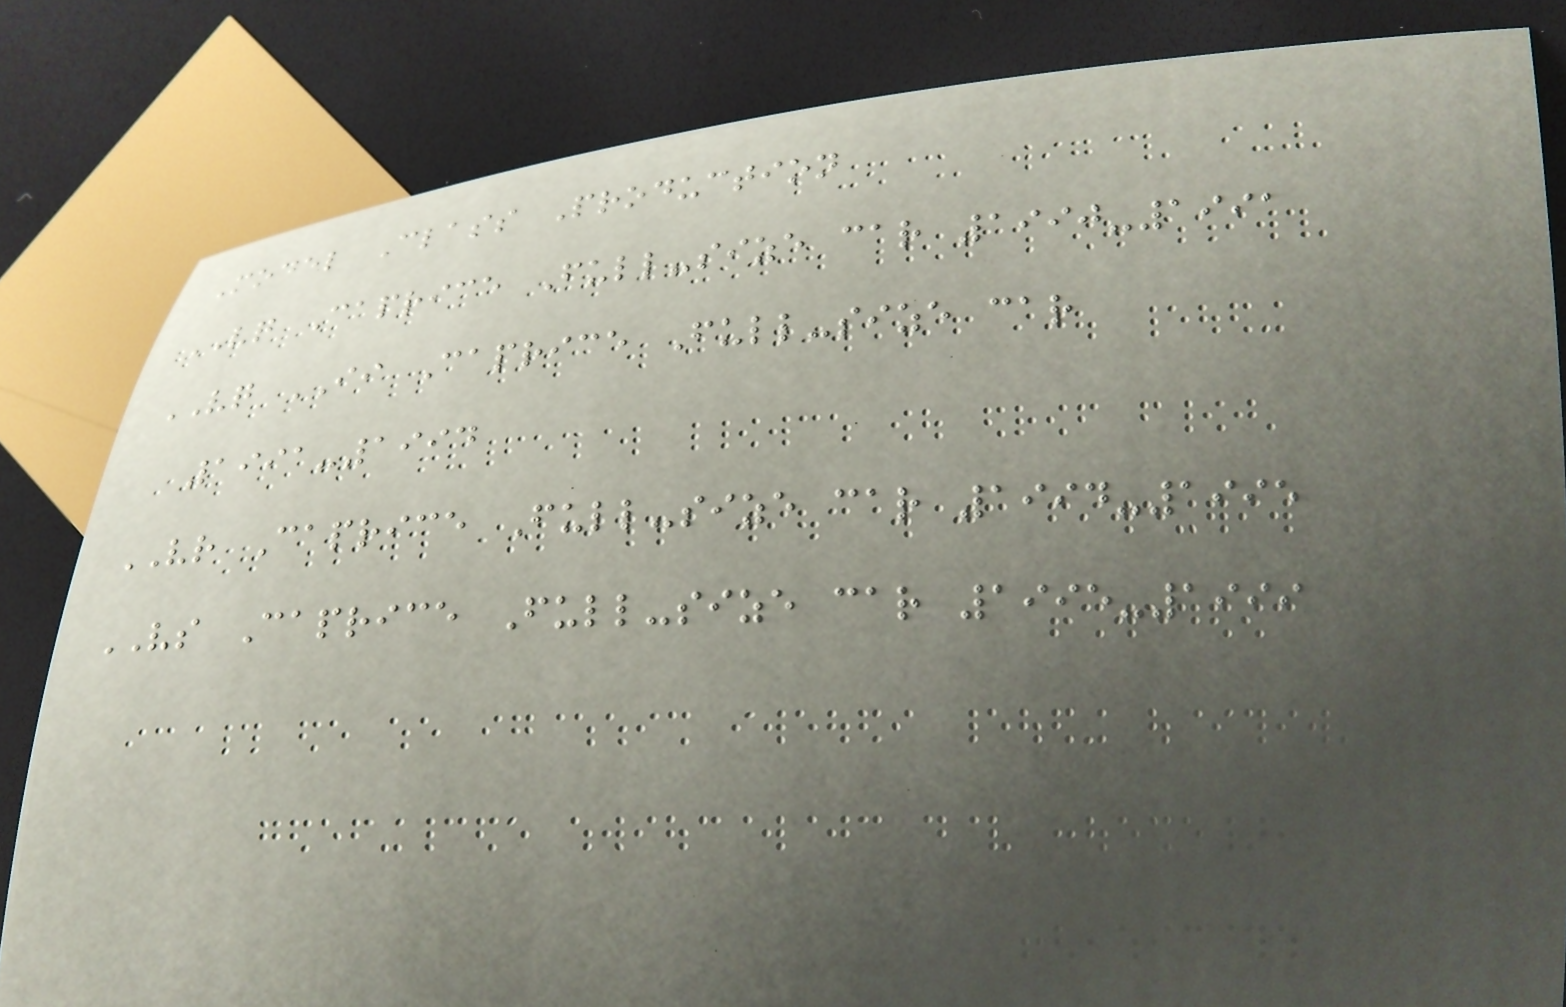Model Class Production
VQ Caprice Full-size car 1990-1991
VQ II Caprice Full-size car
1991-1994
VR Caprice Full-size car 1994-1995
VS Caprice Full-size car 1995-1999
